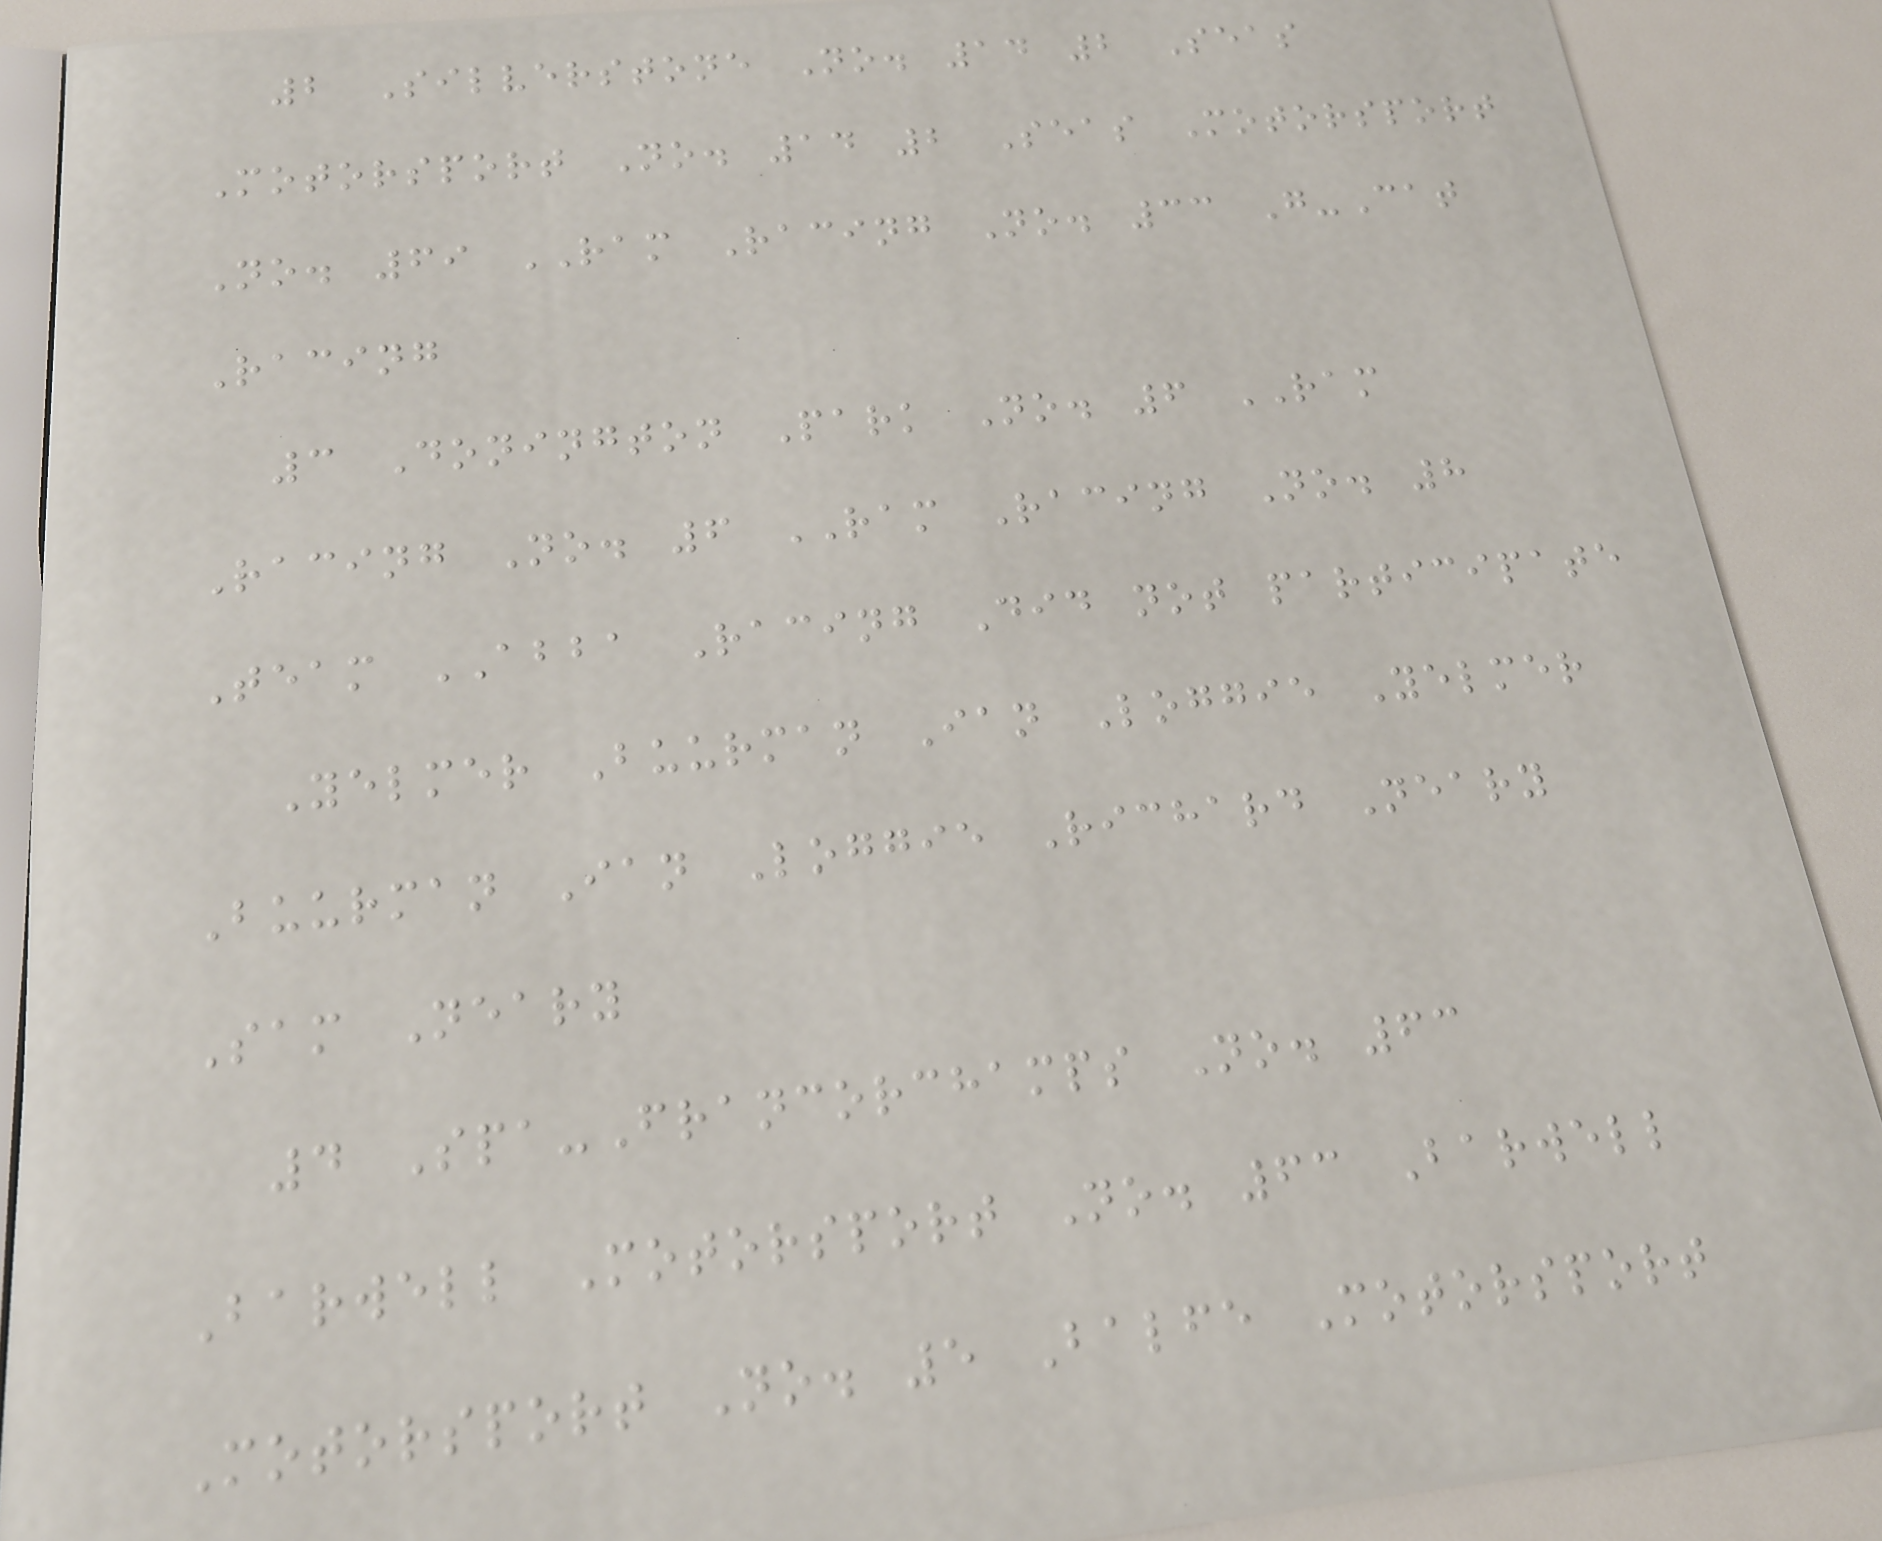2 Silverstone No. 14 2 Seas
Motorsport No. 14 2 Seas Motorsport
No. 69 RAM Racing No. 33 G-Cat
Racing
3 Donington Park No. 6 RAM
Racing No. 6 RAM Racing No. 8
Team ABBA Racing Did not participate
Yelmer Buurman Ian Loggie Yelmer
Buurman Ian Loggie Richard Neary
Sam Neary
4 Spa-Francorchamps No. 63
Barwell Motorsport No. 63 Barwell
Motorsport No. 5 Balfe Motorsport
